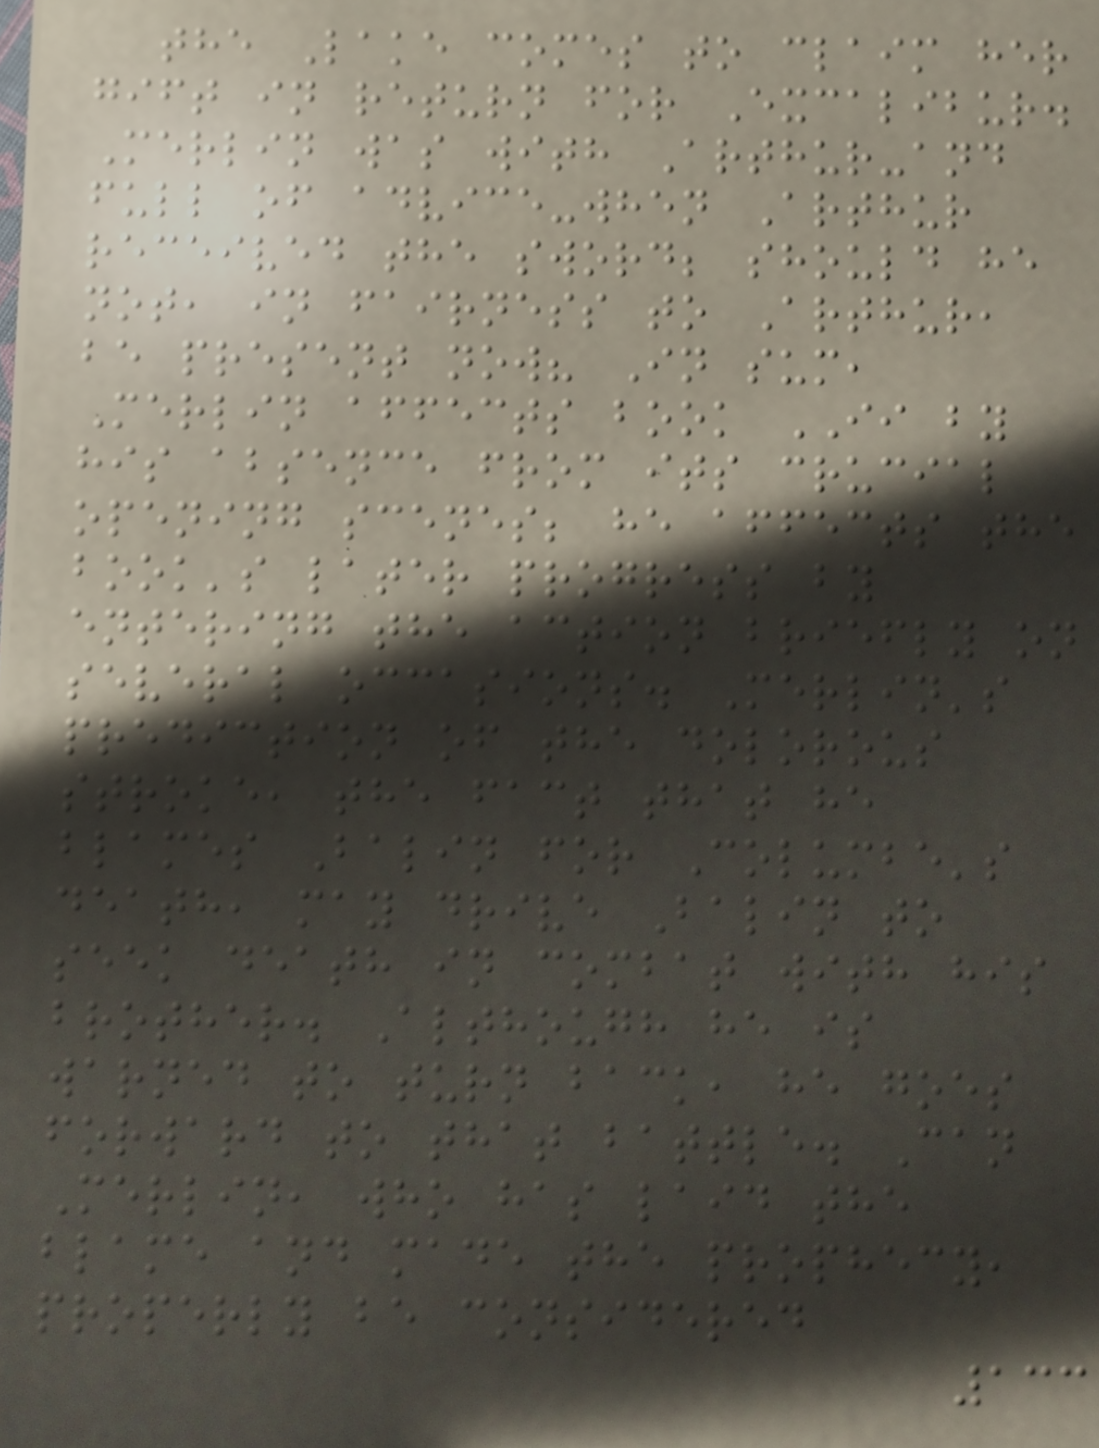the Lake comes to claim her
gift in return for Excalibur.
Merlin was with Arthur-and
full of advice-when Arthur
received the sword; should he
not, in fairness to Arthur,
be present now? In sum,
Merlin affects book II by
his absence from its crucial
opening scenes; he affects the
book's later progress by
entering the action briefly on
several occasions. Merlin's
prediction of the dolorous
stroke, the fact that he
blames Balin for Columbe's
death, may drive Balin to
seek death in combat with his
brother. Although he is
warned to turn back, he goes
forward to that battle. Can
Merlin, who has laid the
blame and made the prophecy,
properly be considered
133
